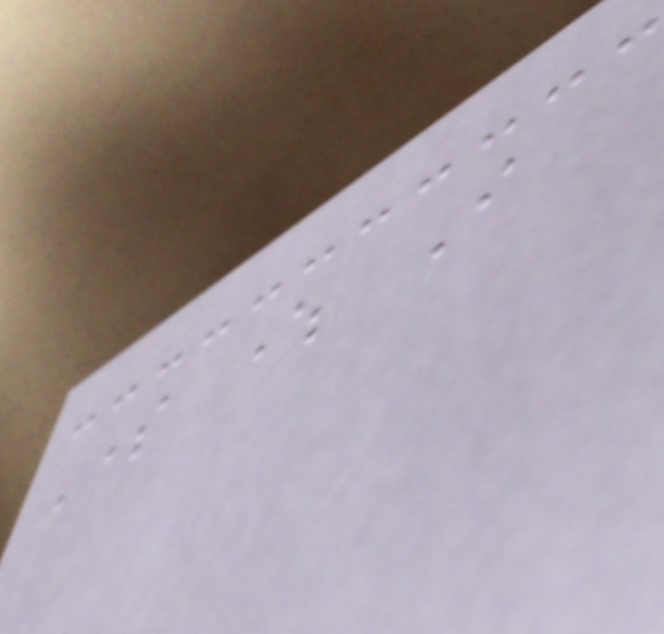Some where I
